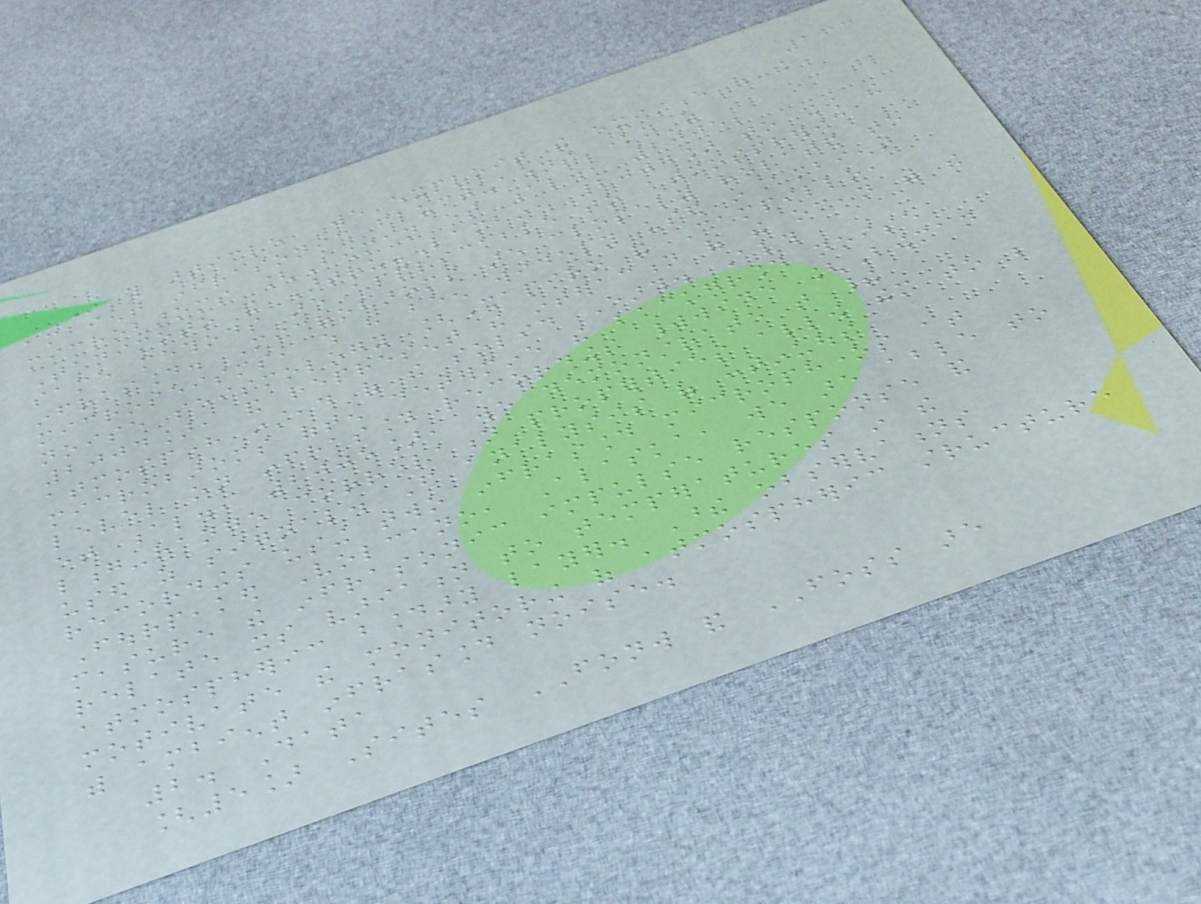163
In this article, we exploit the existence of the
ambient infrasonic fluctuations known as
microbaroms [Bowman et al., 2005;
Tanimoto and Artru-Lambin, 2007] to show the
same methods are applicable to atmospheric
infrasound. Microbaroms are closely related to
microseisms, which have been widely used in ambient
noise seismology [Shapiro and Campillo,
2004], and represent the interaction of the ocean with the
atmosphere instead of the solid Earth. Although
microbaroms often determine the background noise
level on infrasound recordings worldwide [Bowman
et al., 2005], we demonstrate that their
long-range correlation properties allow them to be
used as signal. From analysis of continuous
recordings using two infrasound microphones at
Fourpeaked Volcano, Alaska, we are able to
measure the infrasonic impulse response and
relate its variation to temperatures in the
atmospheric boundary layer. These observations
motivate the monitoring of atmospheric structure
with ambient infrasound noise.
2. Data
[5] Sites FONW and FOSS are
